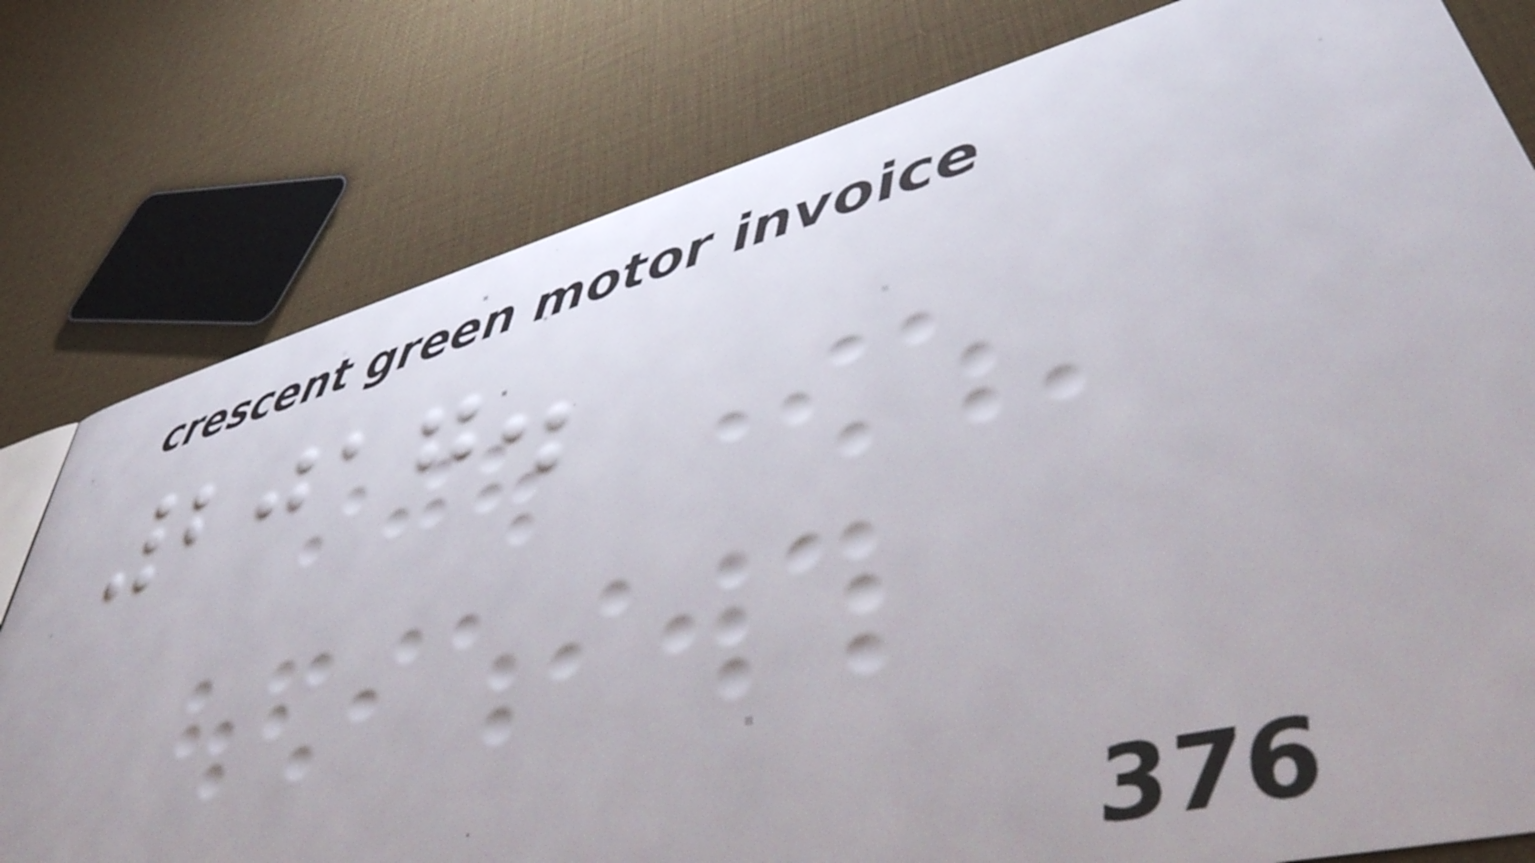2017.
